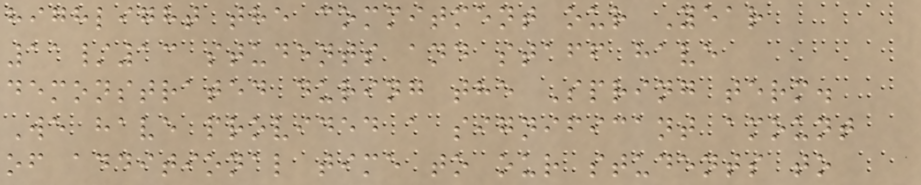highlight the commitment our Year
11/13 students and staff have
demonstrated during the Spring term.
We have provided a significant amount
of additional time to our students to
